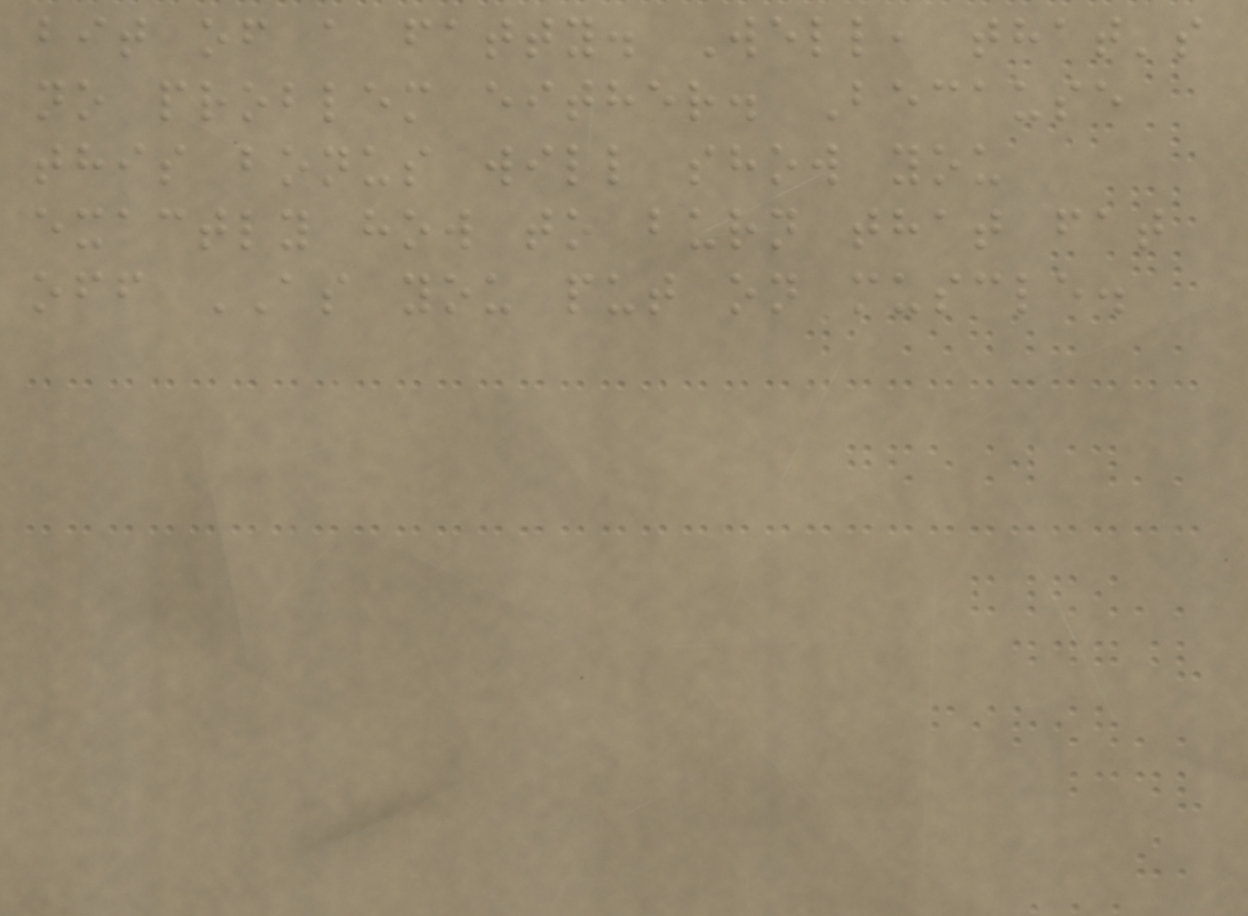bit of a fatty. Well, that's
no problem either. Because
this bonus will show you
exactly how to burn that fat
off AS you put on muscle.
